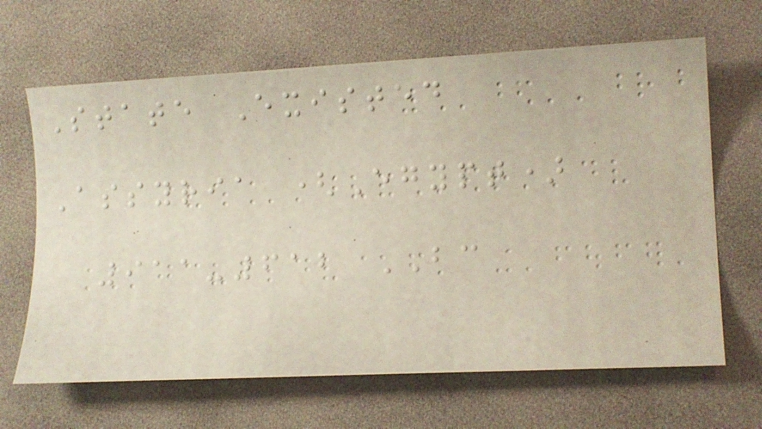State Existed
Assyria (Egypt)
911-612 BC
